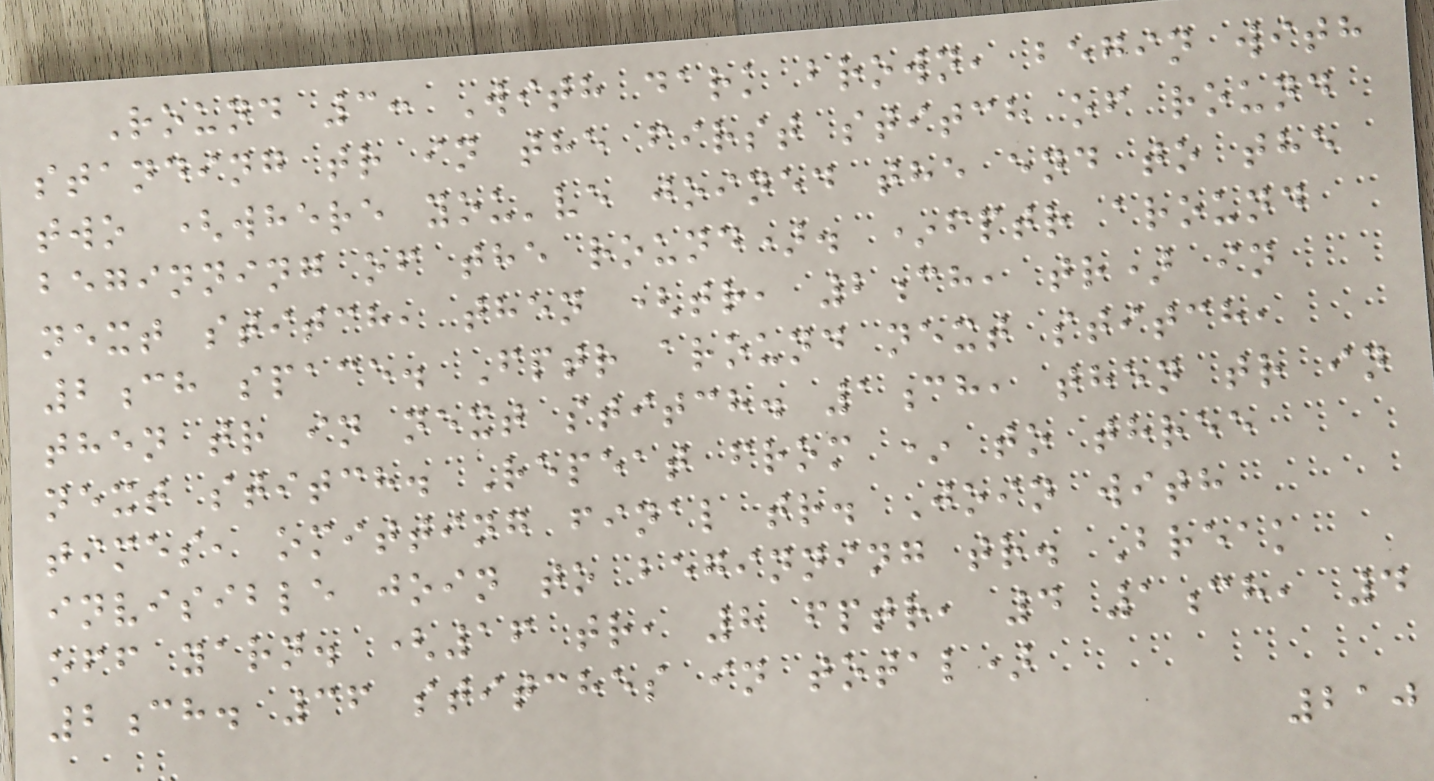Round 3: With dark brown, begin with
standing tr in the first stitch of round
two (where you've joined the end to the
beginning of the round). *fptr around
next stitch, then (tr, 2ch, tr) in
2ch space. Fptr around next stitch,
then tr in next stitch. 1ch, then tr in
next stitch. Repeat from * to three
times, omitting final tr. Join with
invisible join to beginning tr. Break
off yarn. (16 tr, 8 fptr, 4 1ch, 4
2ch. 36 stitches in total)
210
